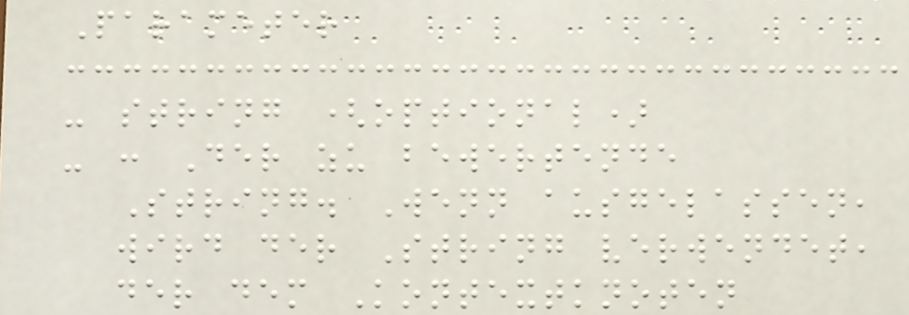Parameter
- string (optional)
- : Der zu bewertende
String. Wenn ausgelassen,
wird der String verwendet,
der dem Kontextknoten
